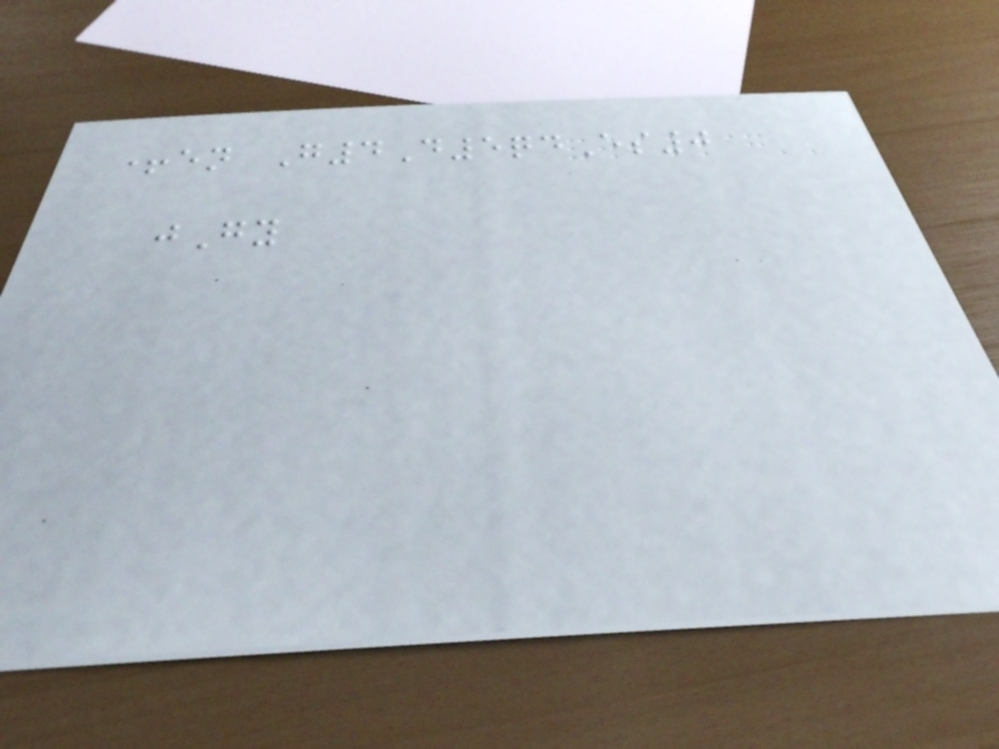+en G4D5qdEs0
jGy
